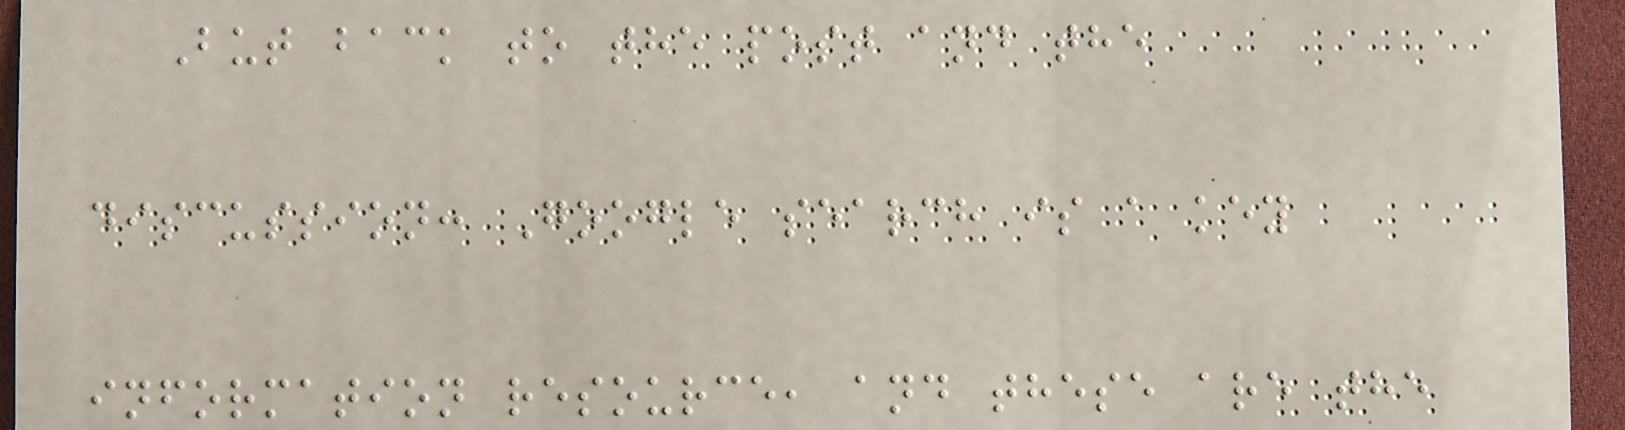But back to the post and the
discussion: Google search is a key
information resource, and these are the
